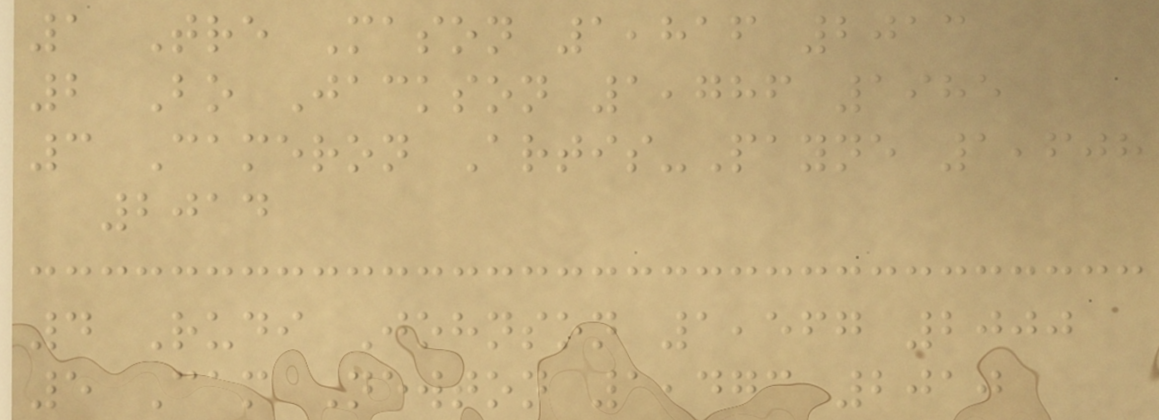1 Tre Mason 1,816 2013
2 Bo Jackson 1,786 1985
3 Cameron Artis-Payne 1,608
2014
4 Rudi Johnson 1,567 2000
5 Cam Newton 1,473 2010
